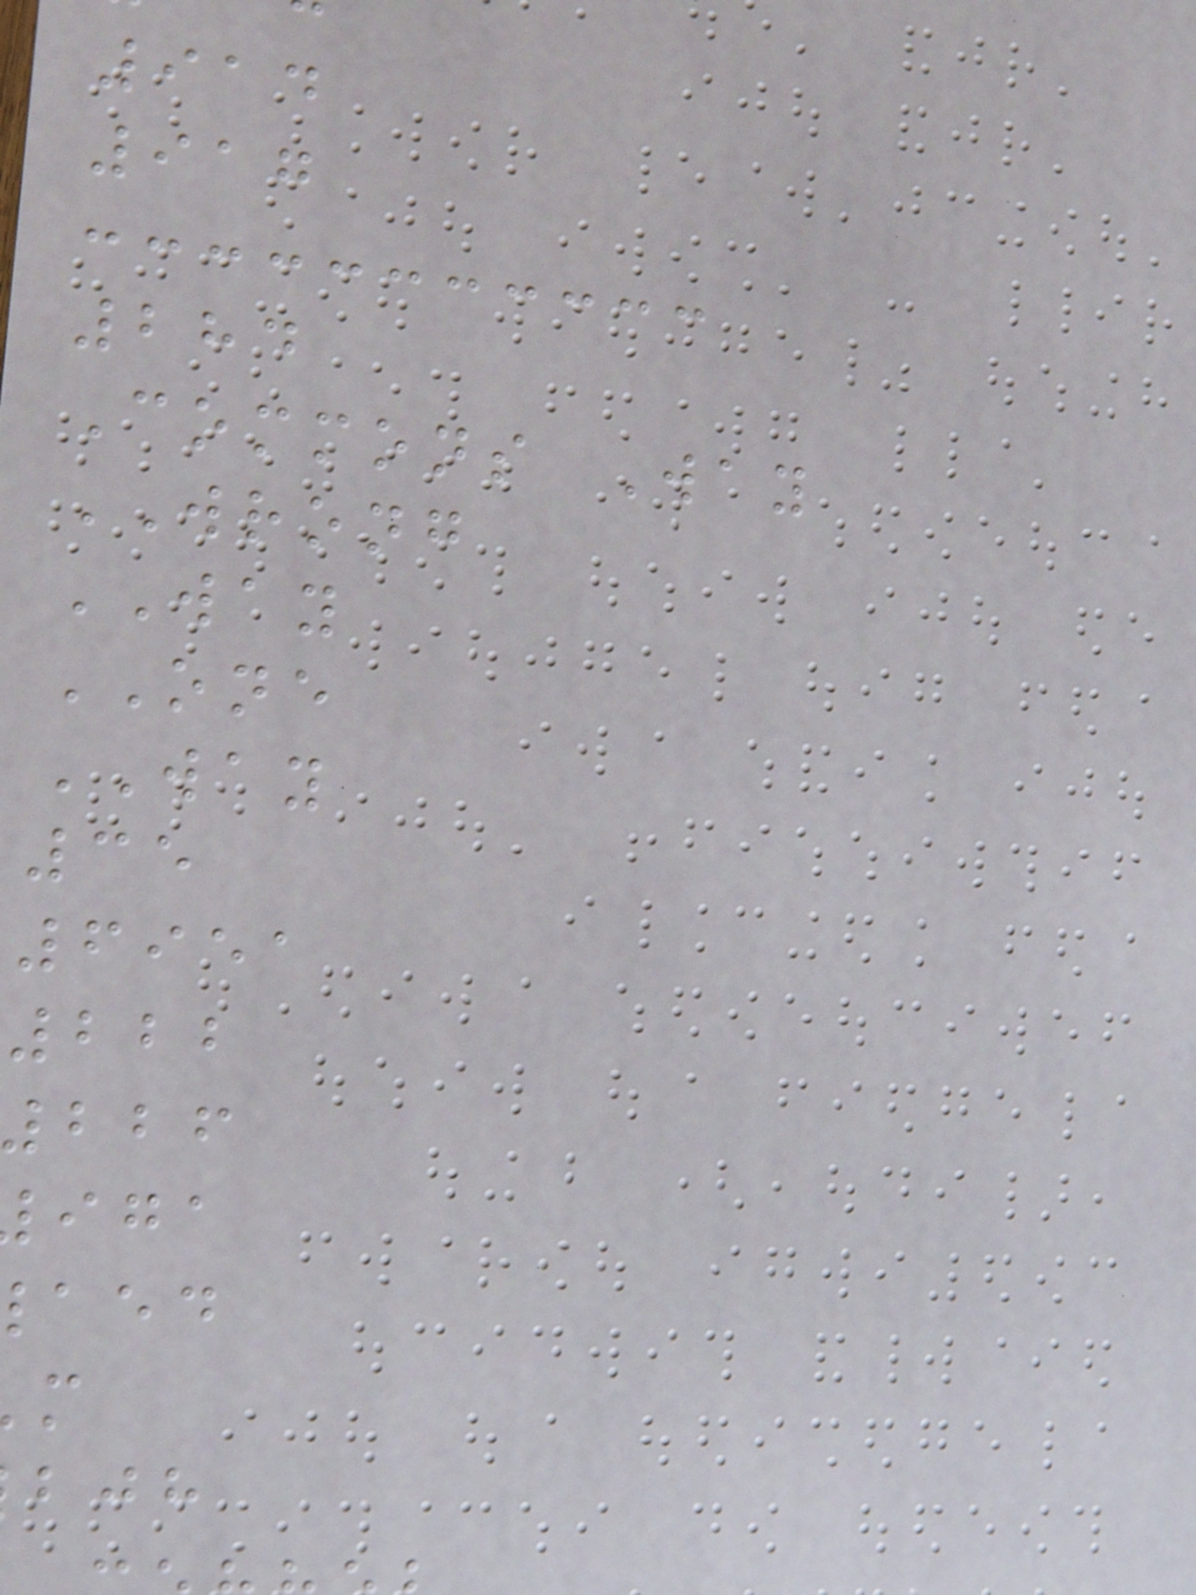914
917
284
Commons Way
WRONG
WAY
ONE
WAY
35
6951
222
